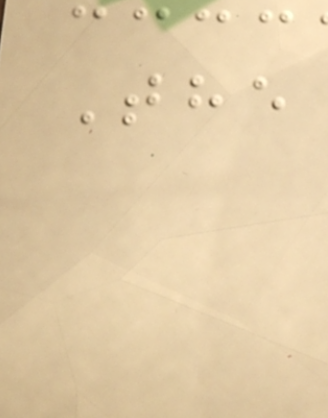The
